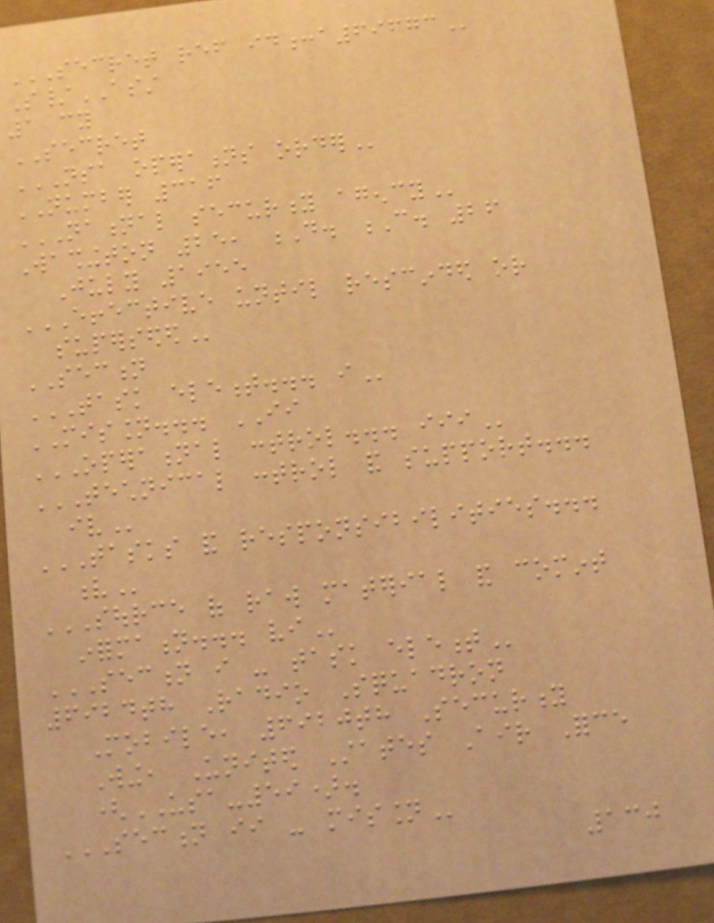SECRET REF ID:A69673
S/ASST
1 cy
SECRET
NSA OPERATIONS ORDER
NUMBER 316
NATIONAL SECURITY AGENCY
Washington 25, D. C. 26
July 1955
EFFECTIVE UNTIL RESCINDED OR
SUPERSEDED
SECTION
TASK ELEMENT... I
MISSION... II
OPERATIONAL CONTROL... III
TECHNICAL CONTROL AND SUPPORT...
IV
TASKS AND RESPONSIBILITIES...
V
SOURCE OF RAW MATERIAL AND COMINT
INFORMATION... VI
SECTION I - TASK ELEMENT
6924th Radio Squadron
Mobile, 6920th Security
Wing, United States Air Force
(USA-59).
SECTION II - MISSION
130
